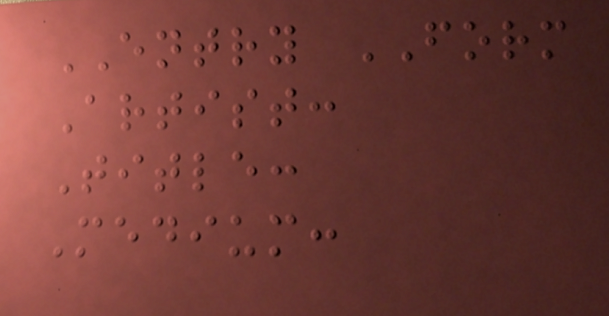ENTRY FORM
Artist:
Title:
Medium:
